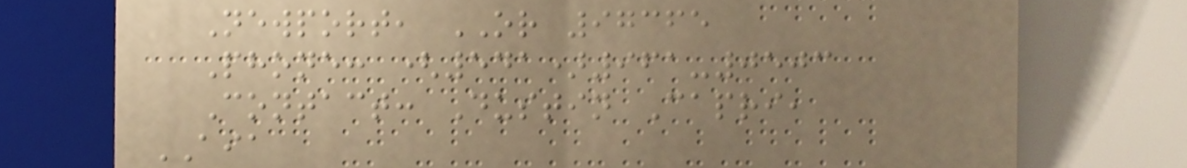Newport, OR 97365
Phone: (541)961-0503
Contact: Dustin Capri,
AIA
